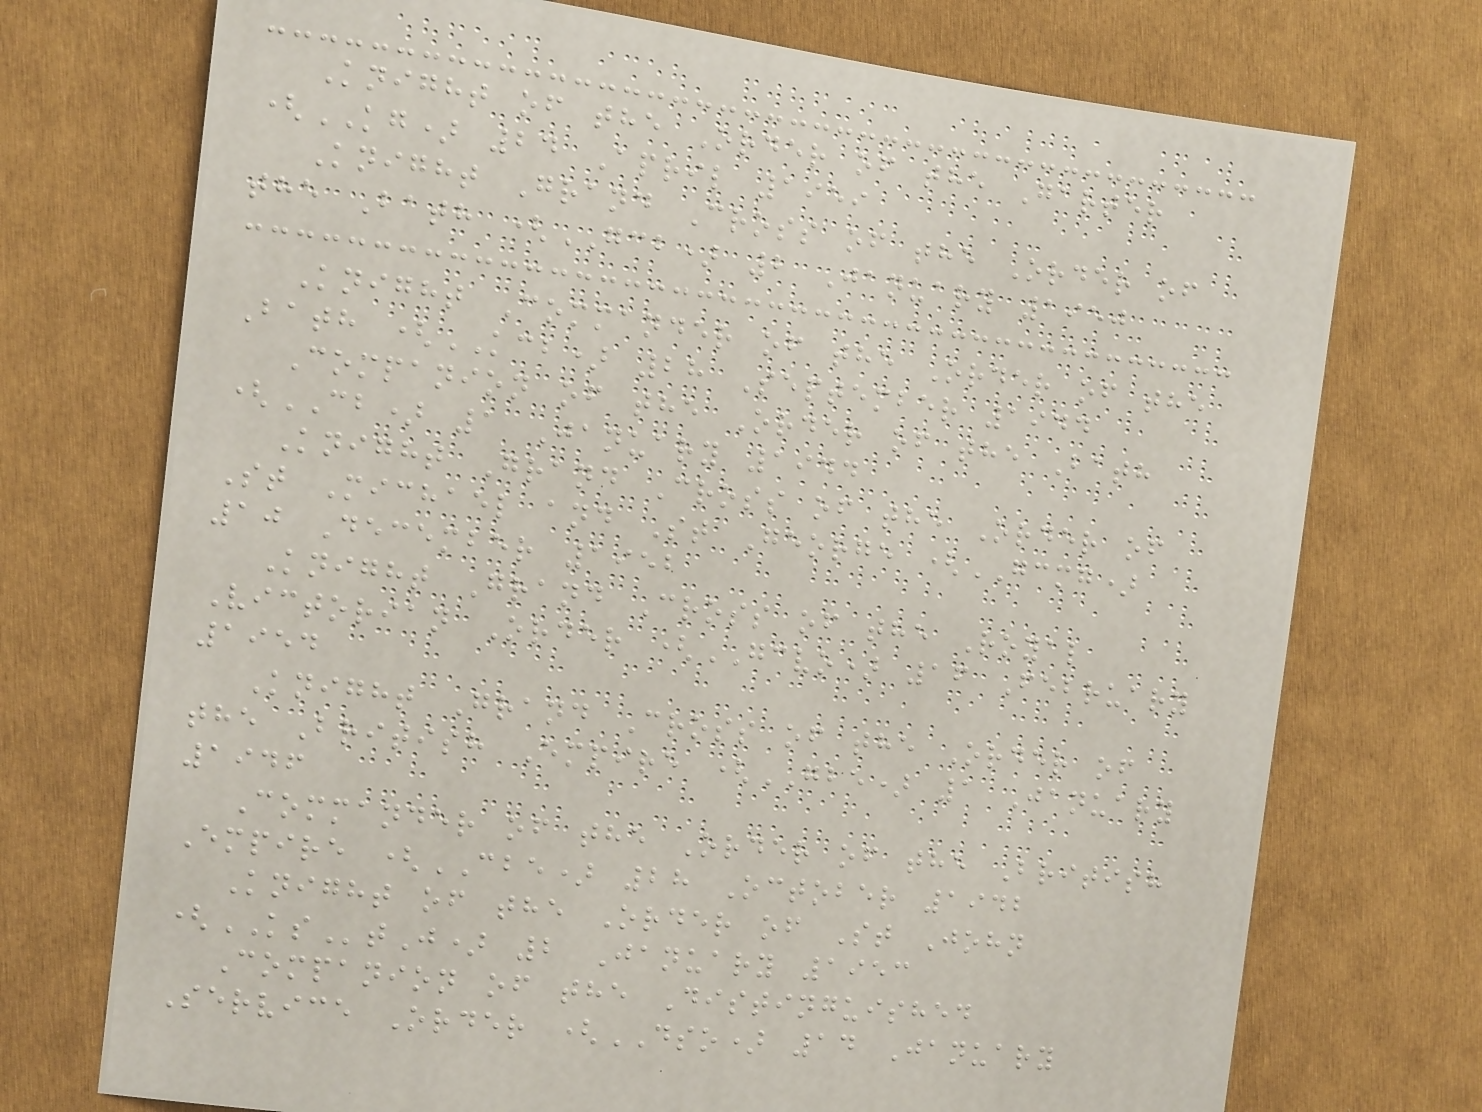Knight of the Order of the Garter
(KG) 24 April 1959
Knight Grand Cross of the Order of
the Bath (GCB) 2 January 1950
Knight Commander of the Order of the
Bath (KCB) 28 September 1944
Companion of the Order of the Bath
(CB) 1 January 1944
Knight Grand Cross of the Order of
St Michael and St George (GCMG)
10 December 1952
Knight Grand Cross of the Royal
Victorian Order (GCVO) 16 February
1954
Knight Grand Cross of the Order of
the British Empire (GBE) 1 January
1946
Commander of the Order of the British
Empire (CBE) 28 October 1942
Knight of the Order of St John
(KStJ) 2 January 1953
Companion of the Distinguished
Service Order (DSO) 14 January
